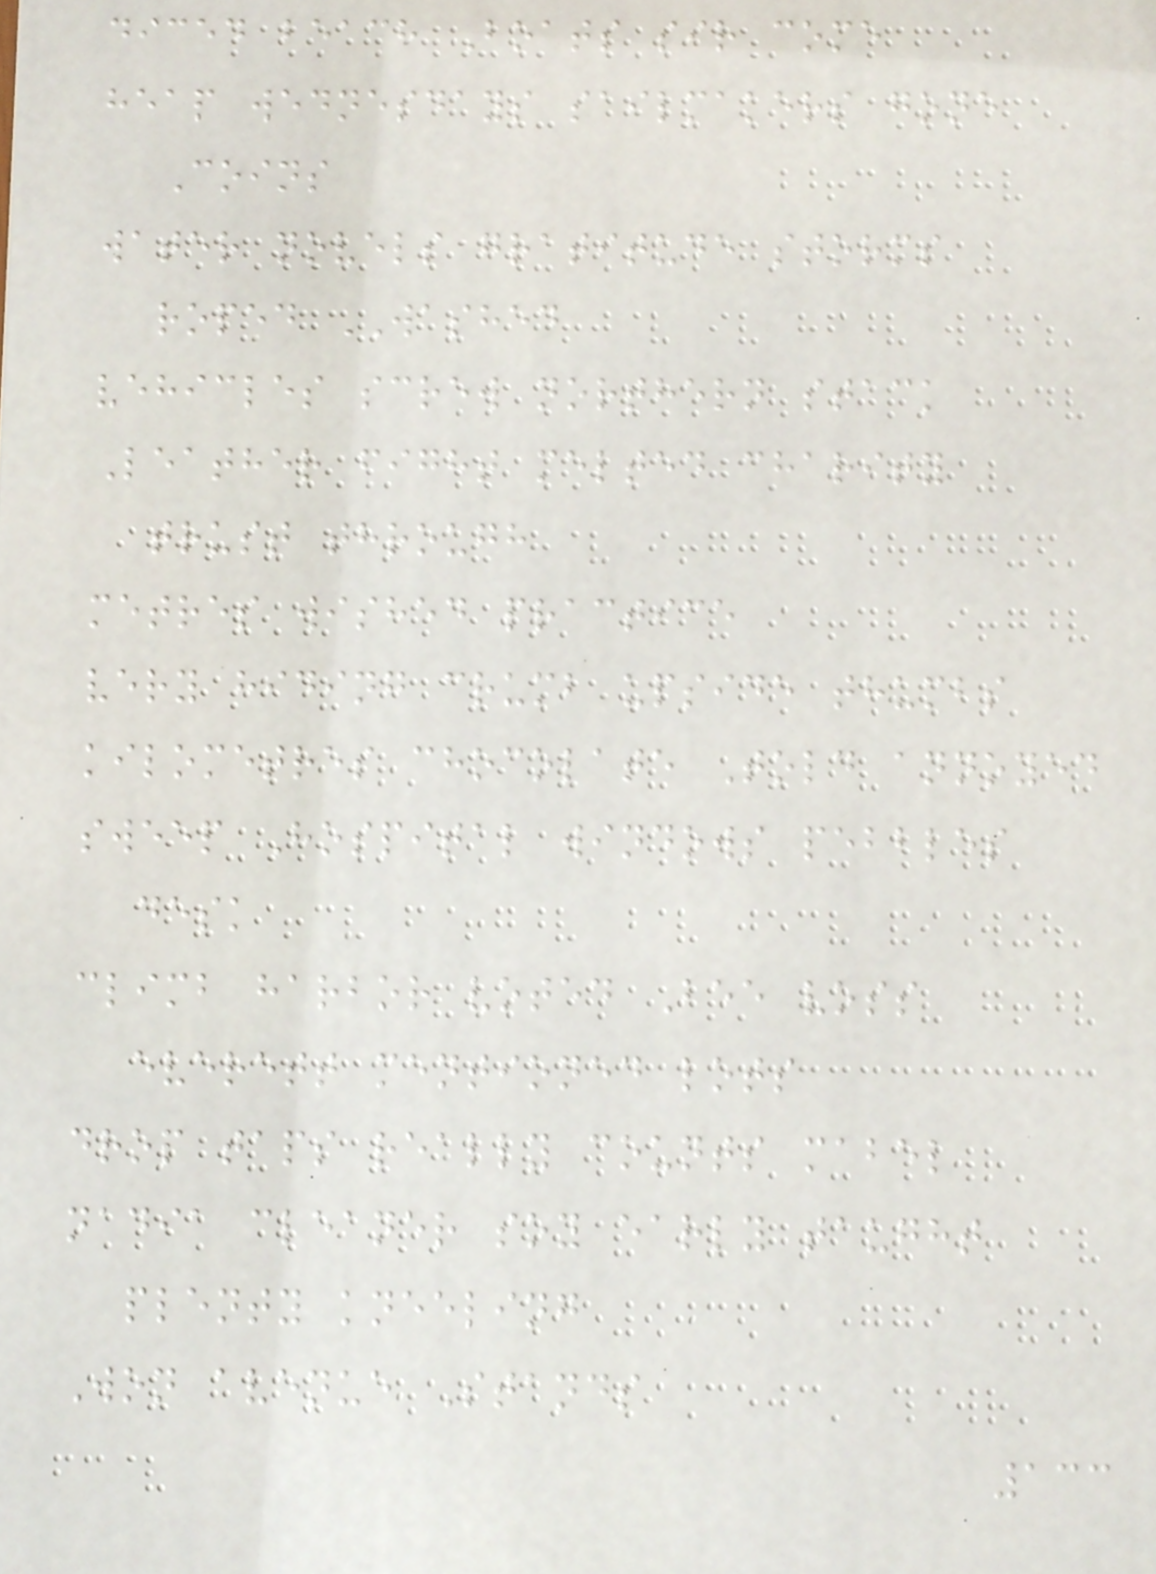diced beach Boats sir come
heap wednesdays sailmakers gone
Coins
water novels gratitude storms
roped WASHED
vehicles screw northern stack
Leather fight melted charity
trust through
metres wished practice
very hiding crumb upside thumbs
kilometres chocolate Told annoyed
sweep Hospital windows pebbles
desk
climb harbor voted Bee voss
everett mentioned lots
drop taps really counts mabel
nadia cleaner soy early taught
plenty kneeling
Won avenue Stands
133
